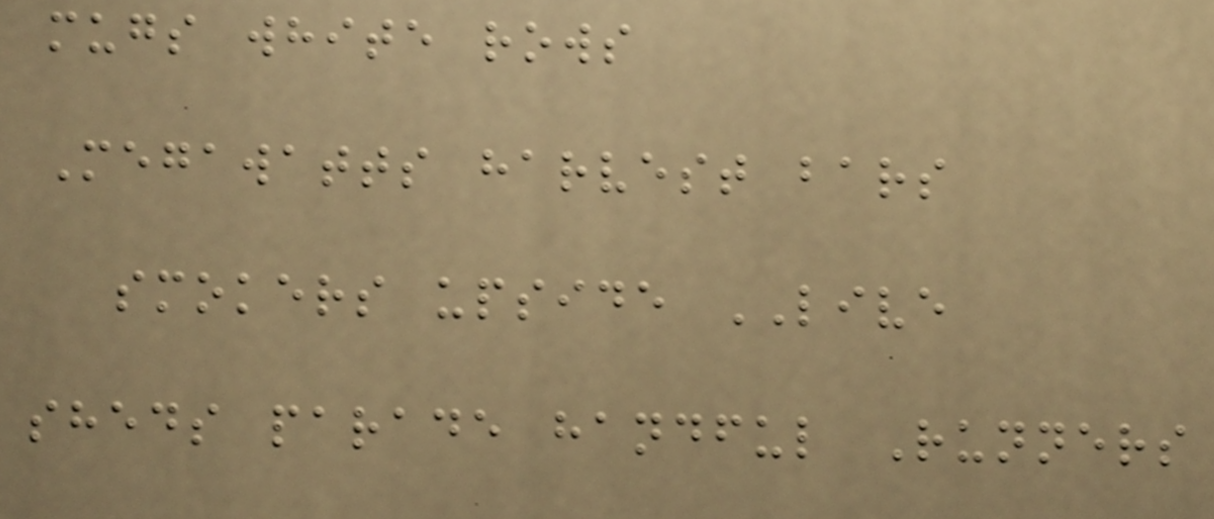mugs white rows
Megawatts harvest bars
smokers upside LIVE
sheds parade handful Runners
